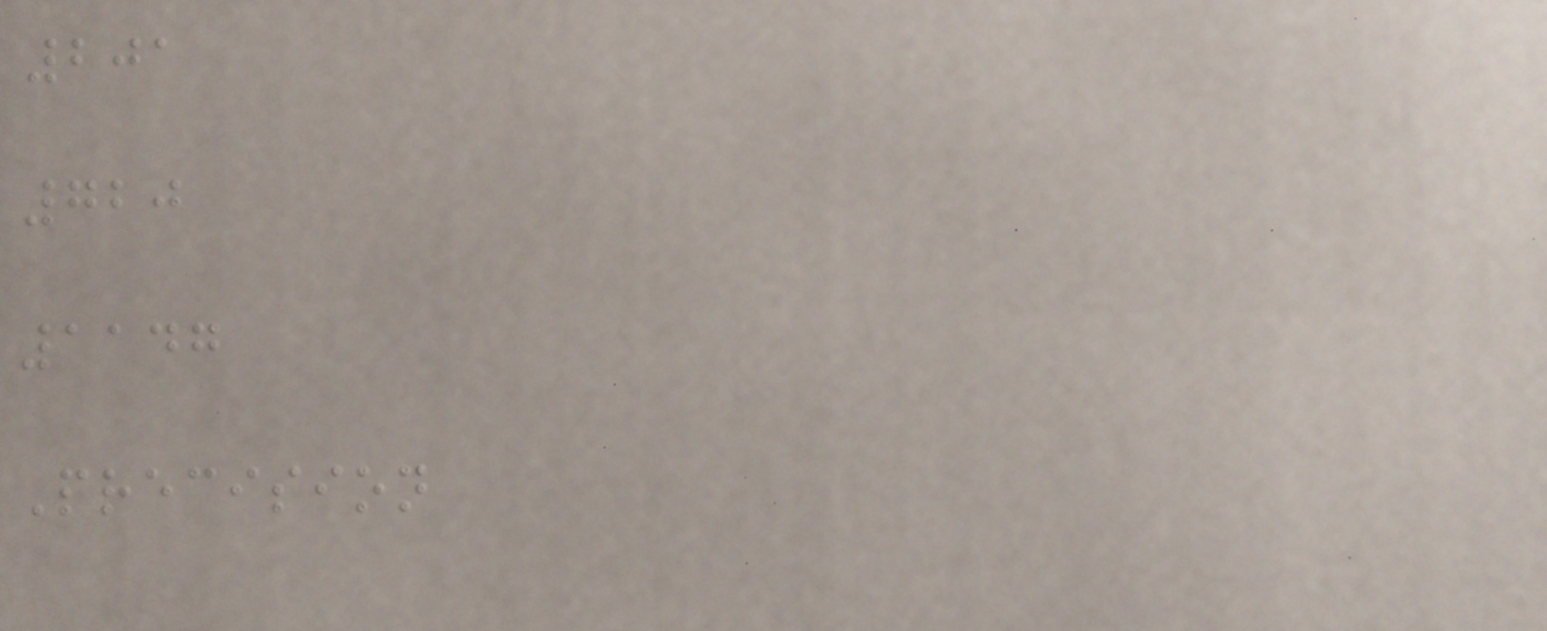201
720
1147
Precision
